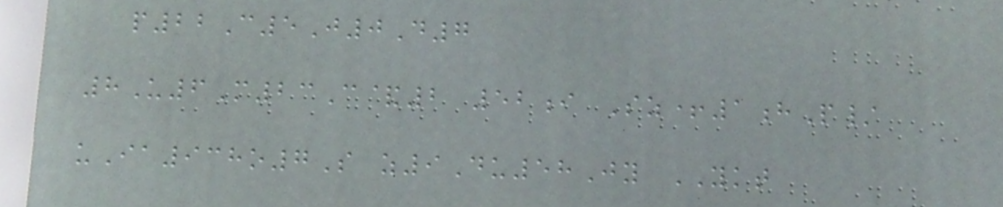p22C5J0D7
8U6M23C&2 52i Sz+1hP/
uIa938o7S z9Du58Jy YKT
